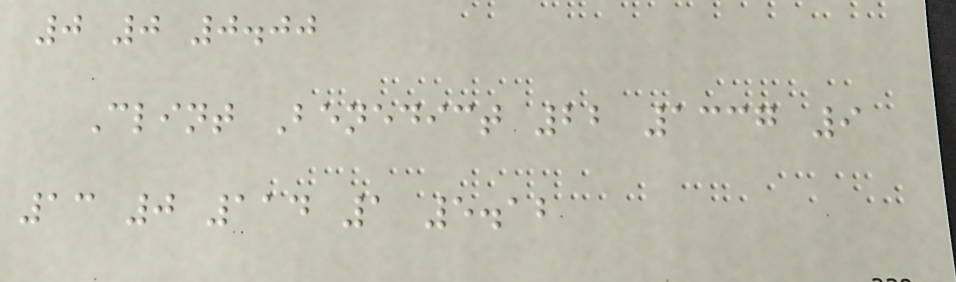0 0 0.00
Clint Benedict 22 1337 9
13 0 114 1 5.12
